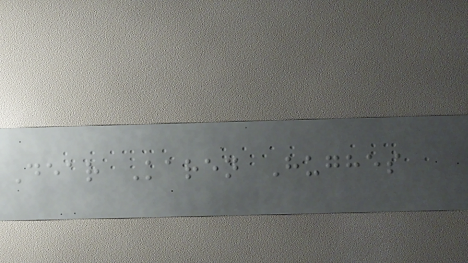Dear Karen Hughes
